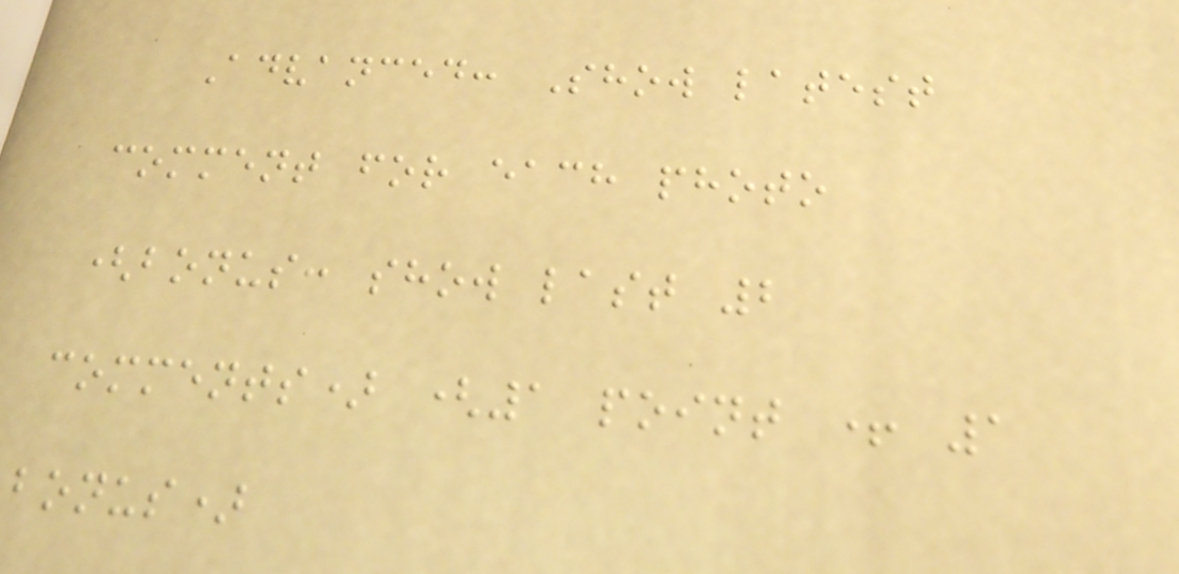Advanced: Show latest
comment for each photo
(bonus: show last 2
comments) (1 point + 1
bonus)
